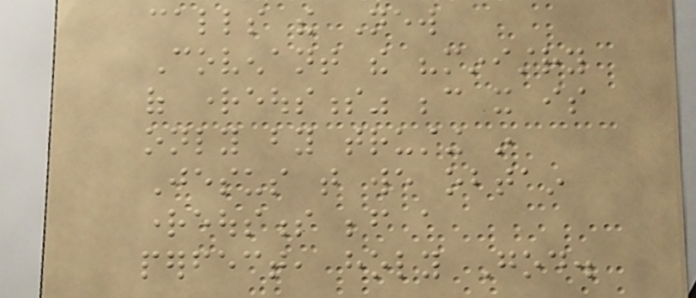calls the New
Covenant the "ministry
of righteousness" because it is
only by trusting in
Jesus that we obtain
righteousness before a
perfect, holy God.
